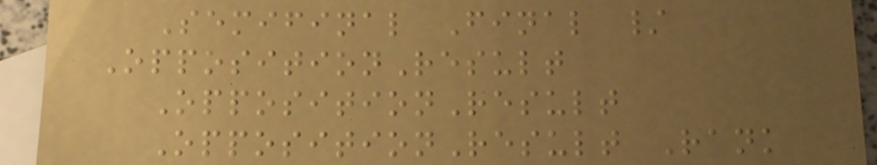Semifinal Final /
OppositionResult
OppositionResult
OppositionResult Rank
